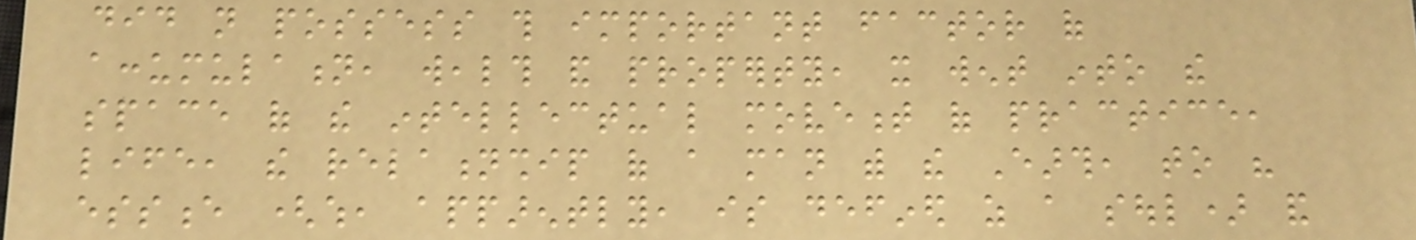did not possess this important factor of
accumulation, wealth and property, it went into the
space of the intellectual movement of practice,
life, the relationship of a man with the Earth, to his
essence (which, apparently, is defined as a soul) and
